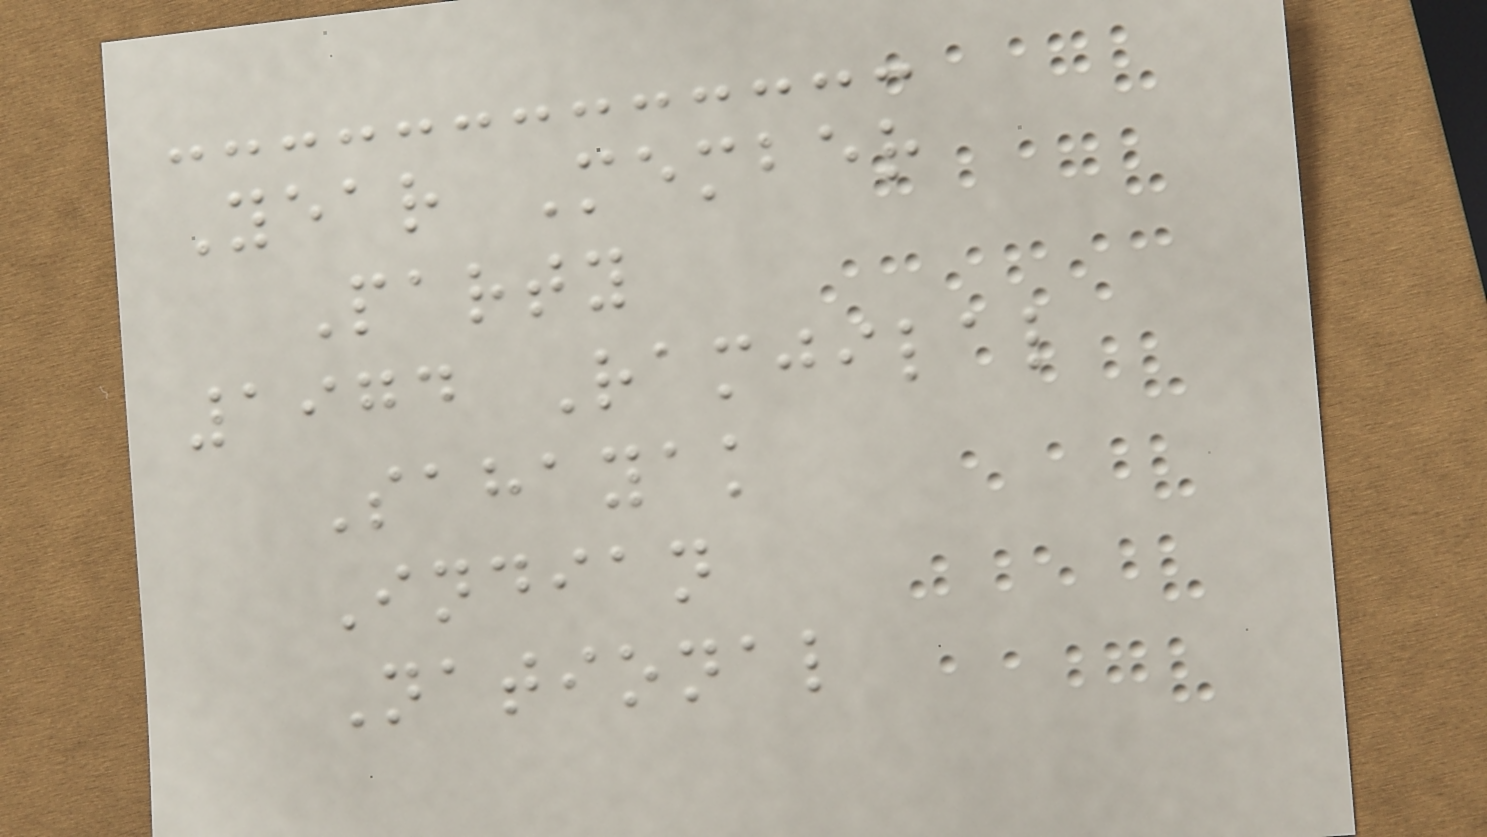Year Member
Party
1974 Ramjilal
Sahayak
Indian
National
